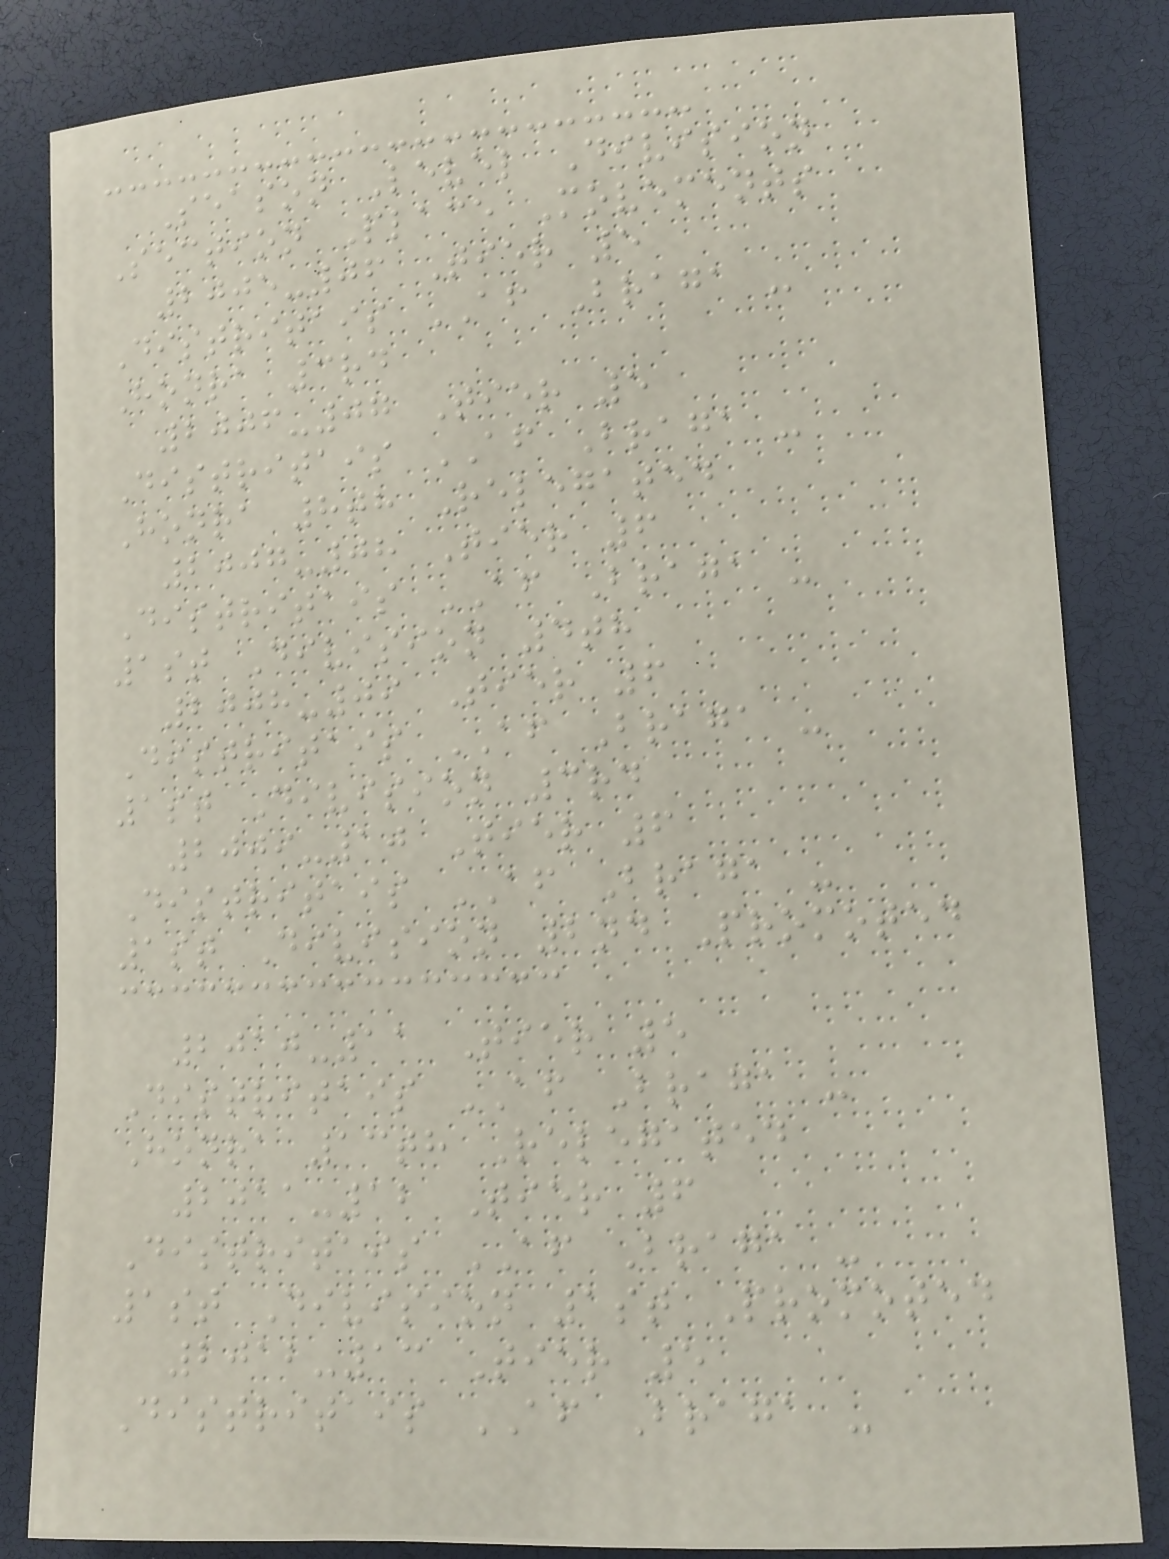Season Level Division
Section Place Movements
2005-06 Tier 5
Distritais AF Braga -
Honra 3rd
2006-07 Tier 5
Distritais AF Braga -
Honra 8th Relegated
2007-08 Tier 6
Distritais AF Braga -
1st Division 4th
2008-09 Tier 6
Distritais AF Braga -
1st Division 3rd
2009-10 Tier 6
Distritais AF Braga -
1st Division 2nd Promoted
2010-11 Tier 5
Distritais AF Braga -
Honra 13th Relegated
2011-12 Tier 6
Distritais AF Braga -
1st Division 1st Promoted
2012-13 Tier 5
Distritais AF Braga -
